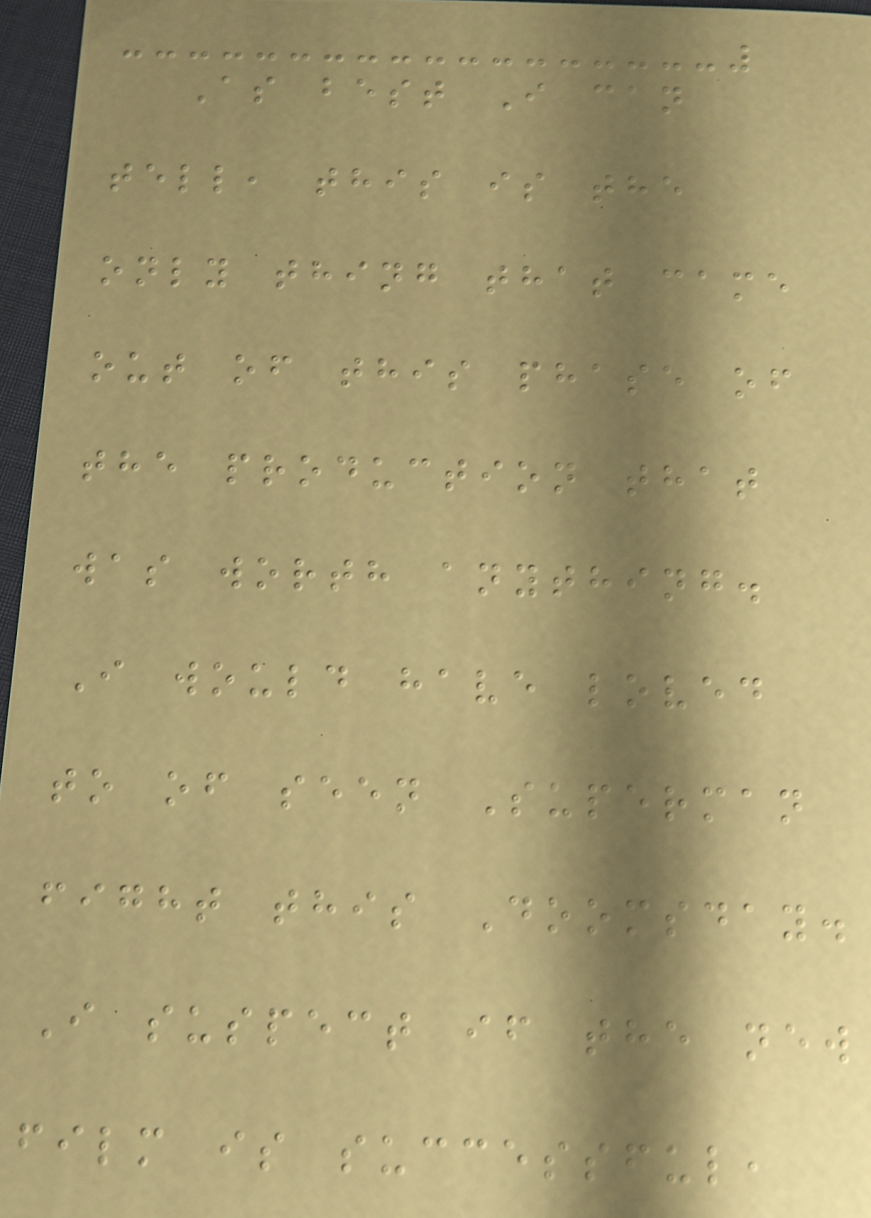As best I can
tell, this is the
only thing that came
out of this phase of
the production that
was worth anything.
I would have loved
to of seen Superman
fight this Doomsday.
I suspect if the new
film is successful,
